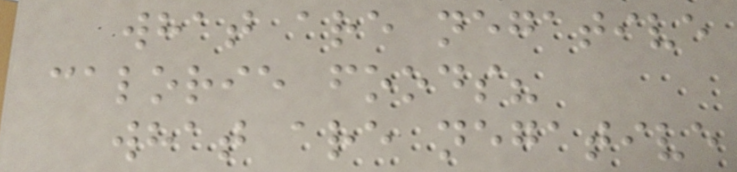what are negative
calorie foods?
what are negative
